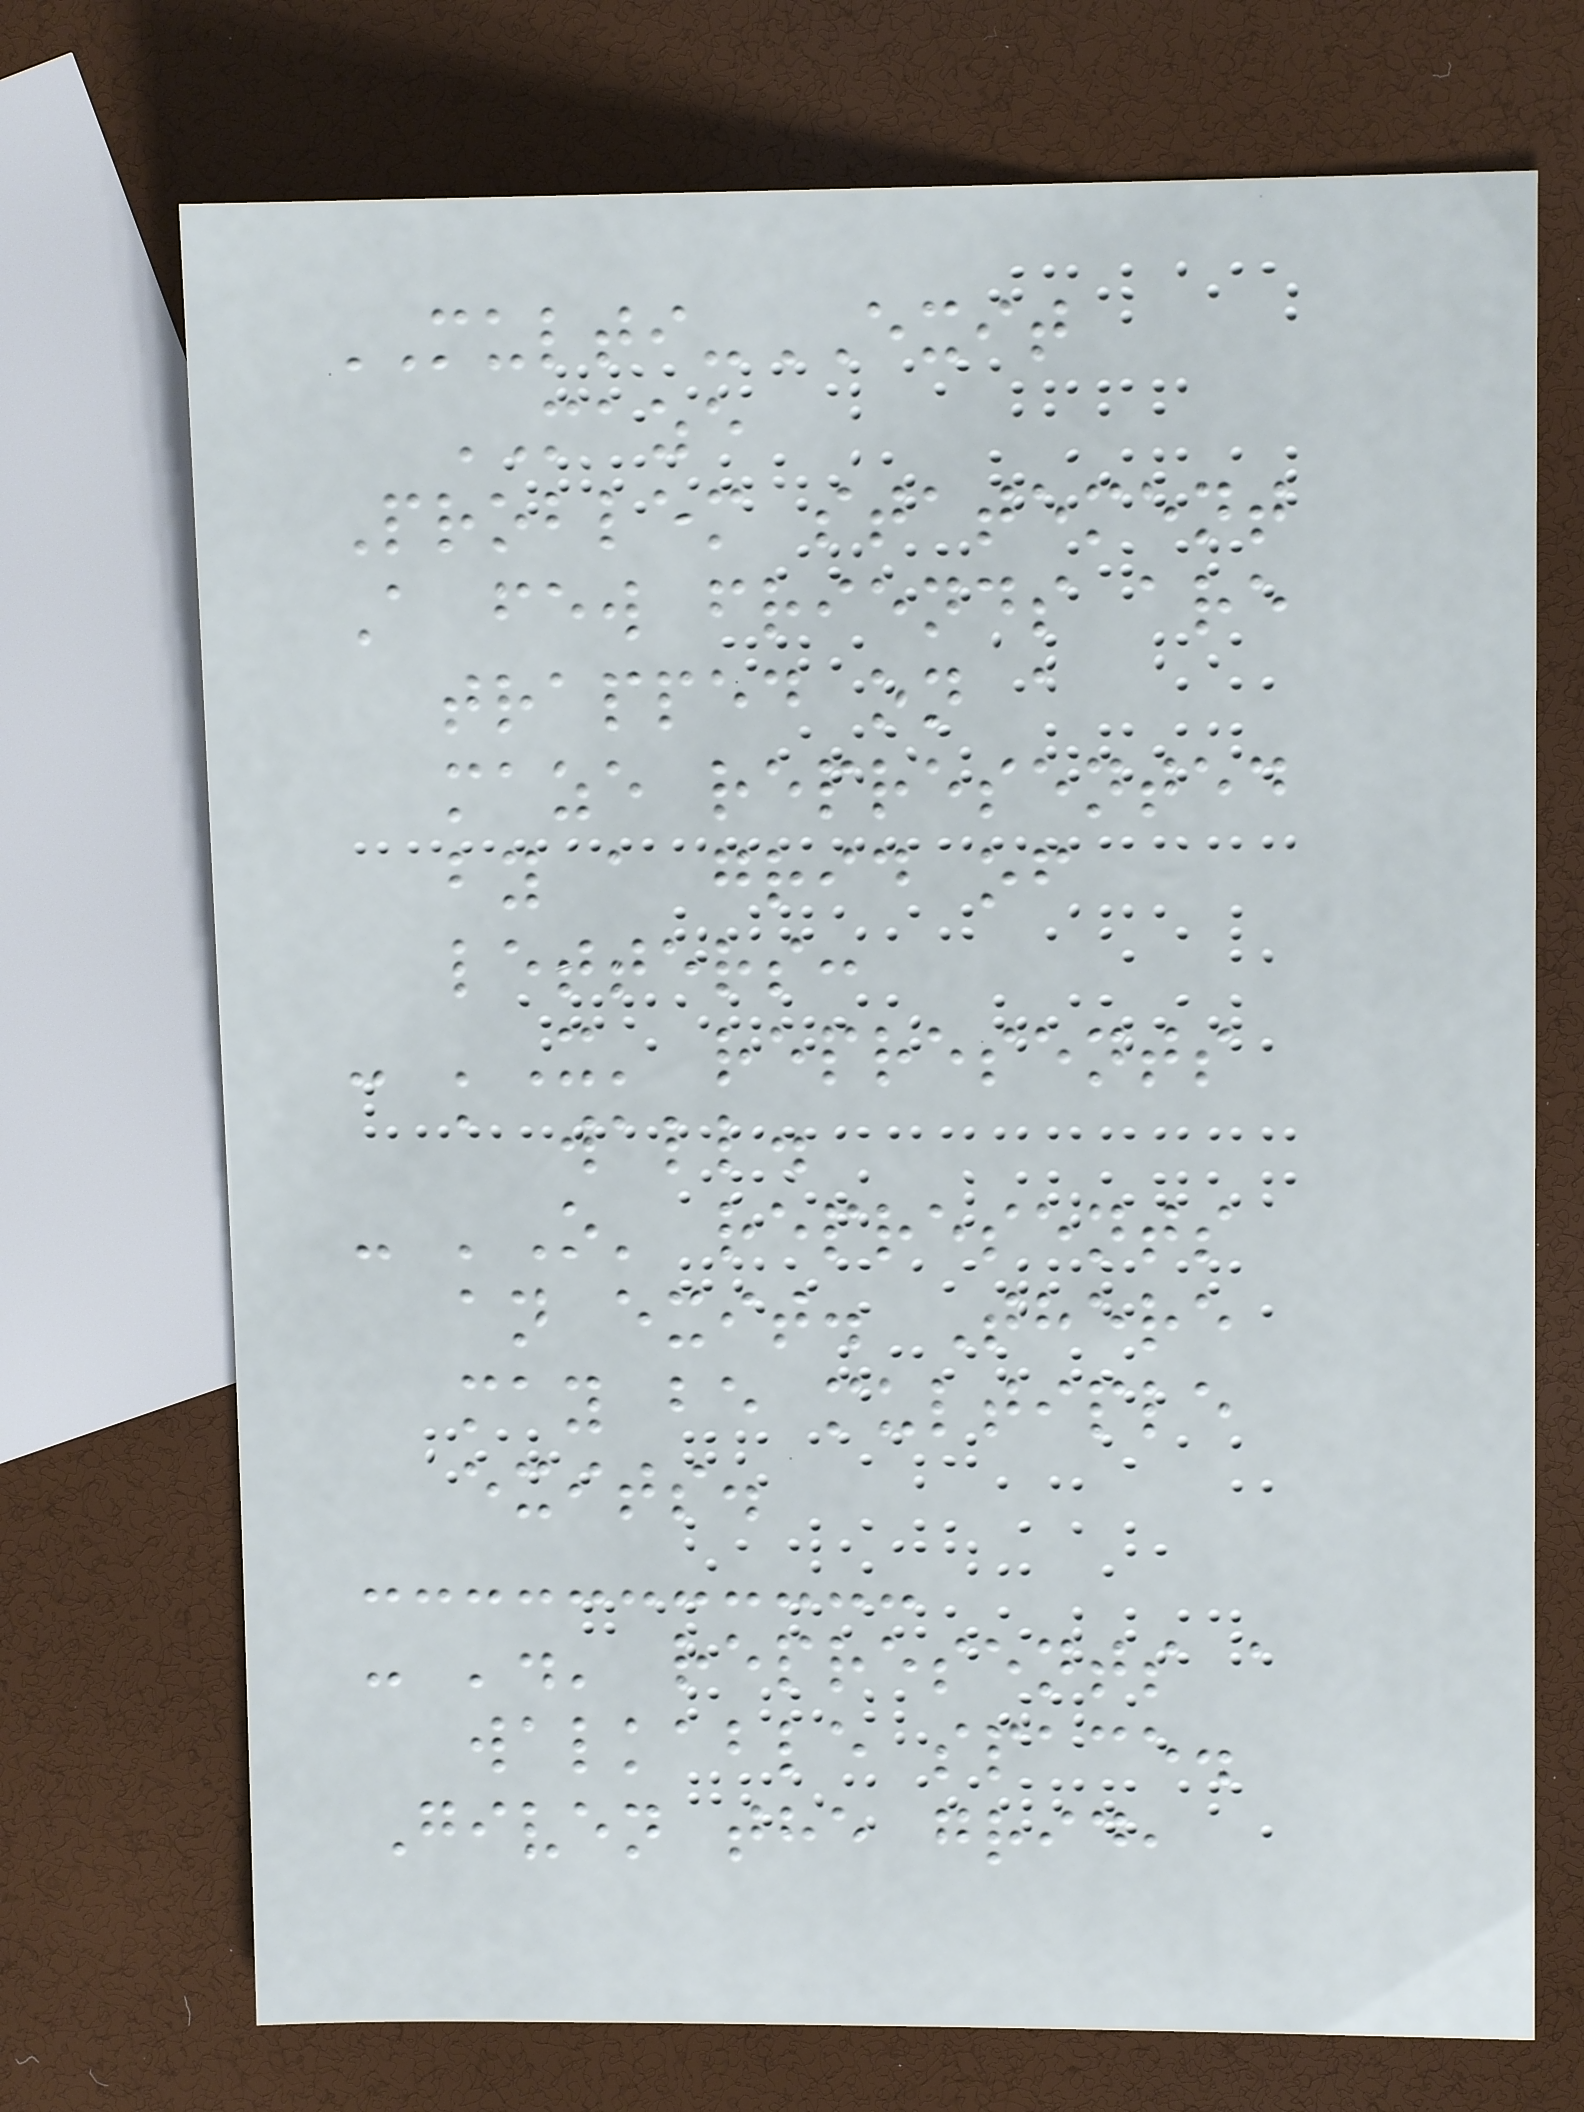MULTI-EXIT
MAZE
Problem statement
A few friends are
trapped on a
maze represented
by a grid of
letters:
- 'X' represents
a wall.
- 'O' represents
an exit. There
may be multiple
exits.
- '.' represents a
walkable space.
Given the grid,
